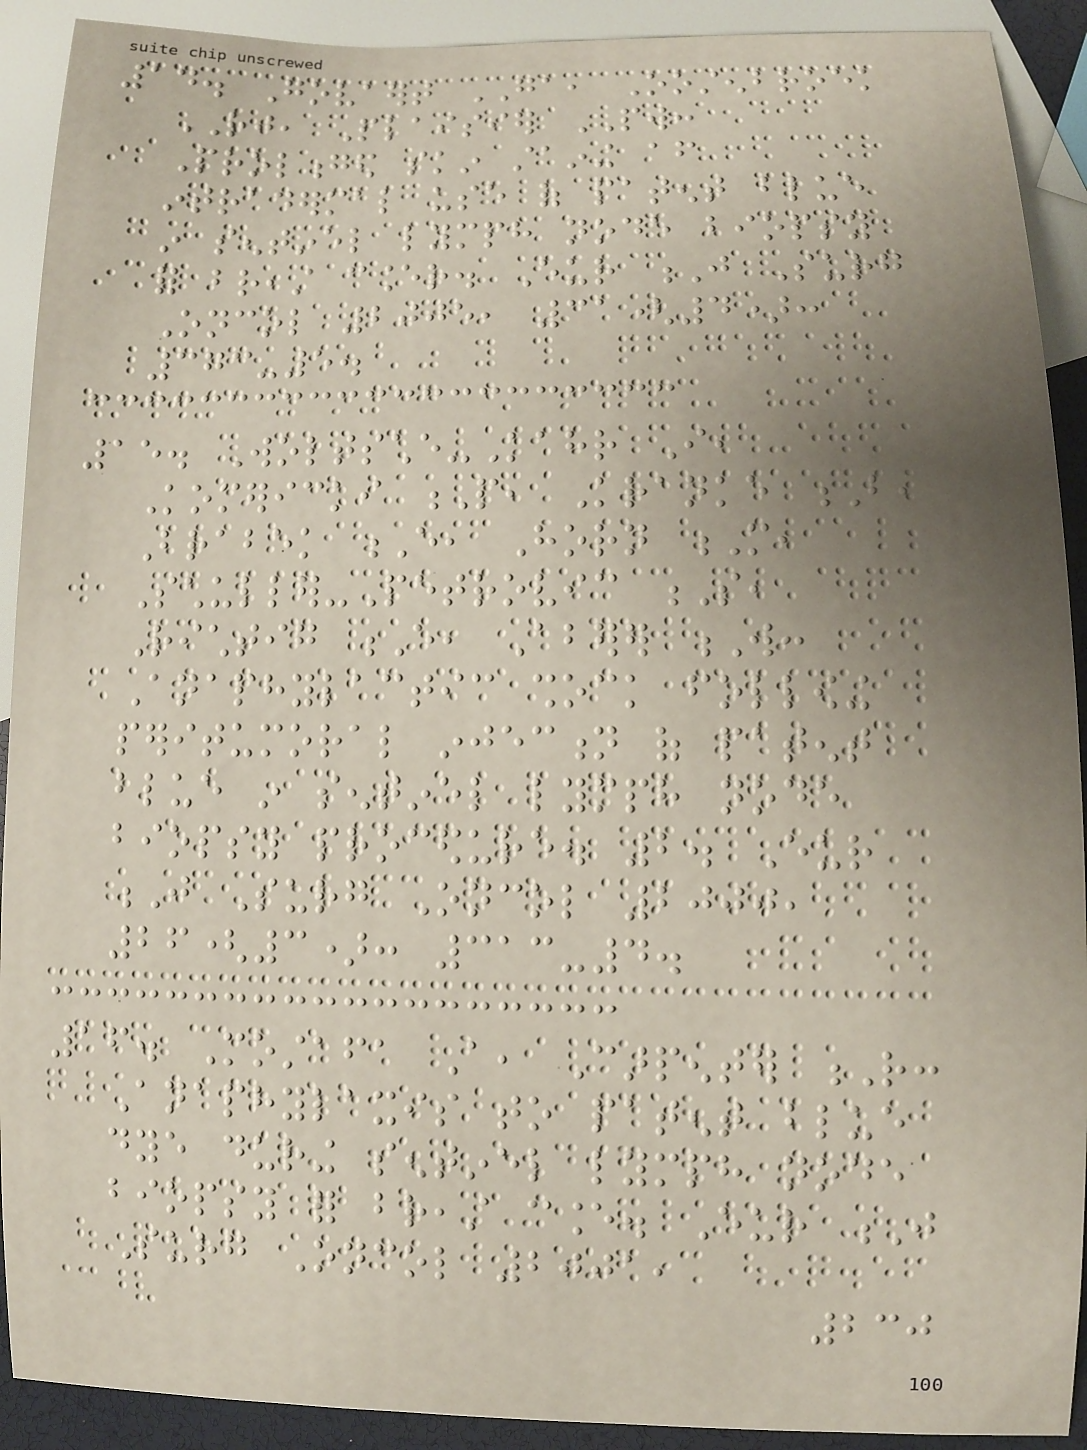14. Govaert GA, Oostenbroek
RJ, Plaisier PW:
Prolonged skin staining after
intradermal use of patent blue
in sentinel lymph node biopsy
for breast cancer. Eur J Surg
Oncol 2005, 31(4):
373-5.
15. Woltsche-Kahr I,
Komericki P, Kranke B,
Brabek E, Horn M,
Schuller-Petrovic S,
Richtig E, Aberer W:
Anaphylactic shock following
peritumoral injection of patent
blue in sentinel lymph node
biopsy procedure. 2. Eur
J Surg Oncol 2000,
26(3): 313-4.
16. Mostafa A, Carpenter R:
Anaphylaxis to patent blue
dye during sentinel lymph node
biopsy for breast cance. Eur J
Surg Oncol 2001,
230
